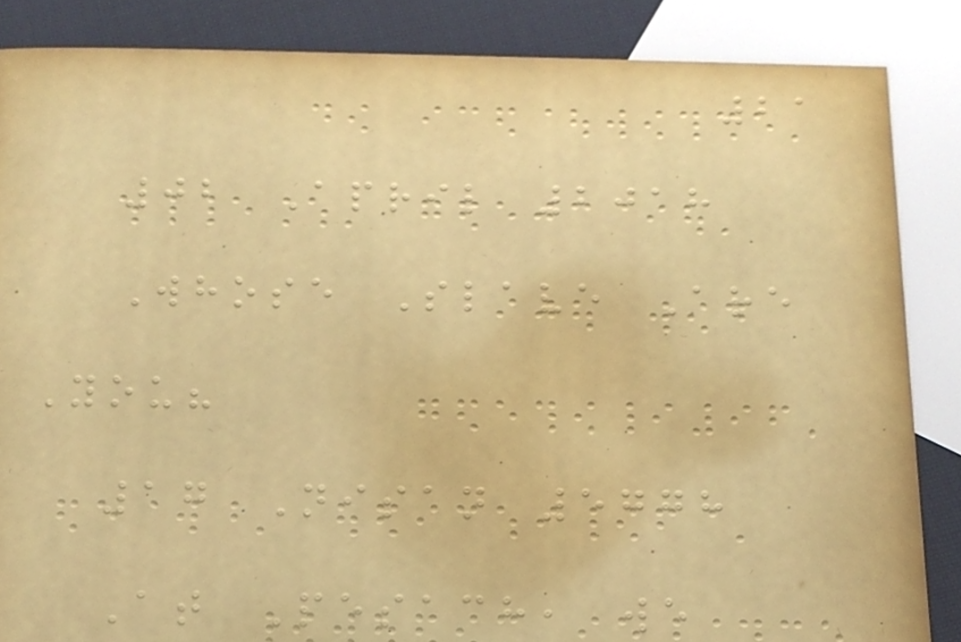21
02 April 2018
Whose Slave Are
You?
17 Nisan 5778
At Pesach, we
